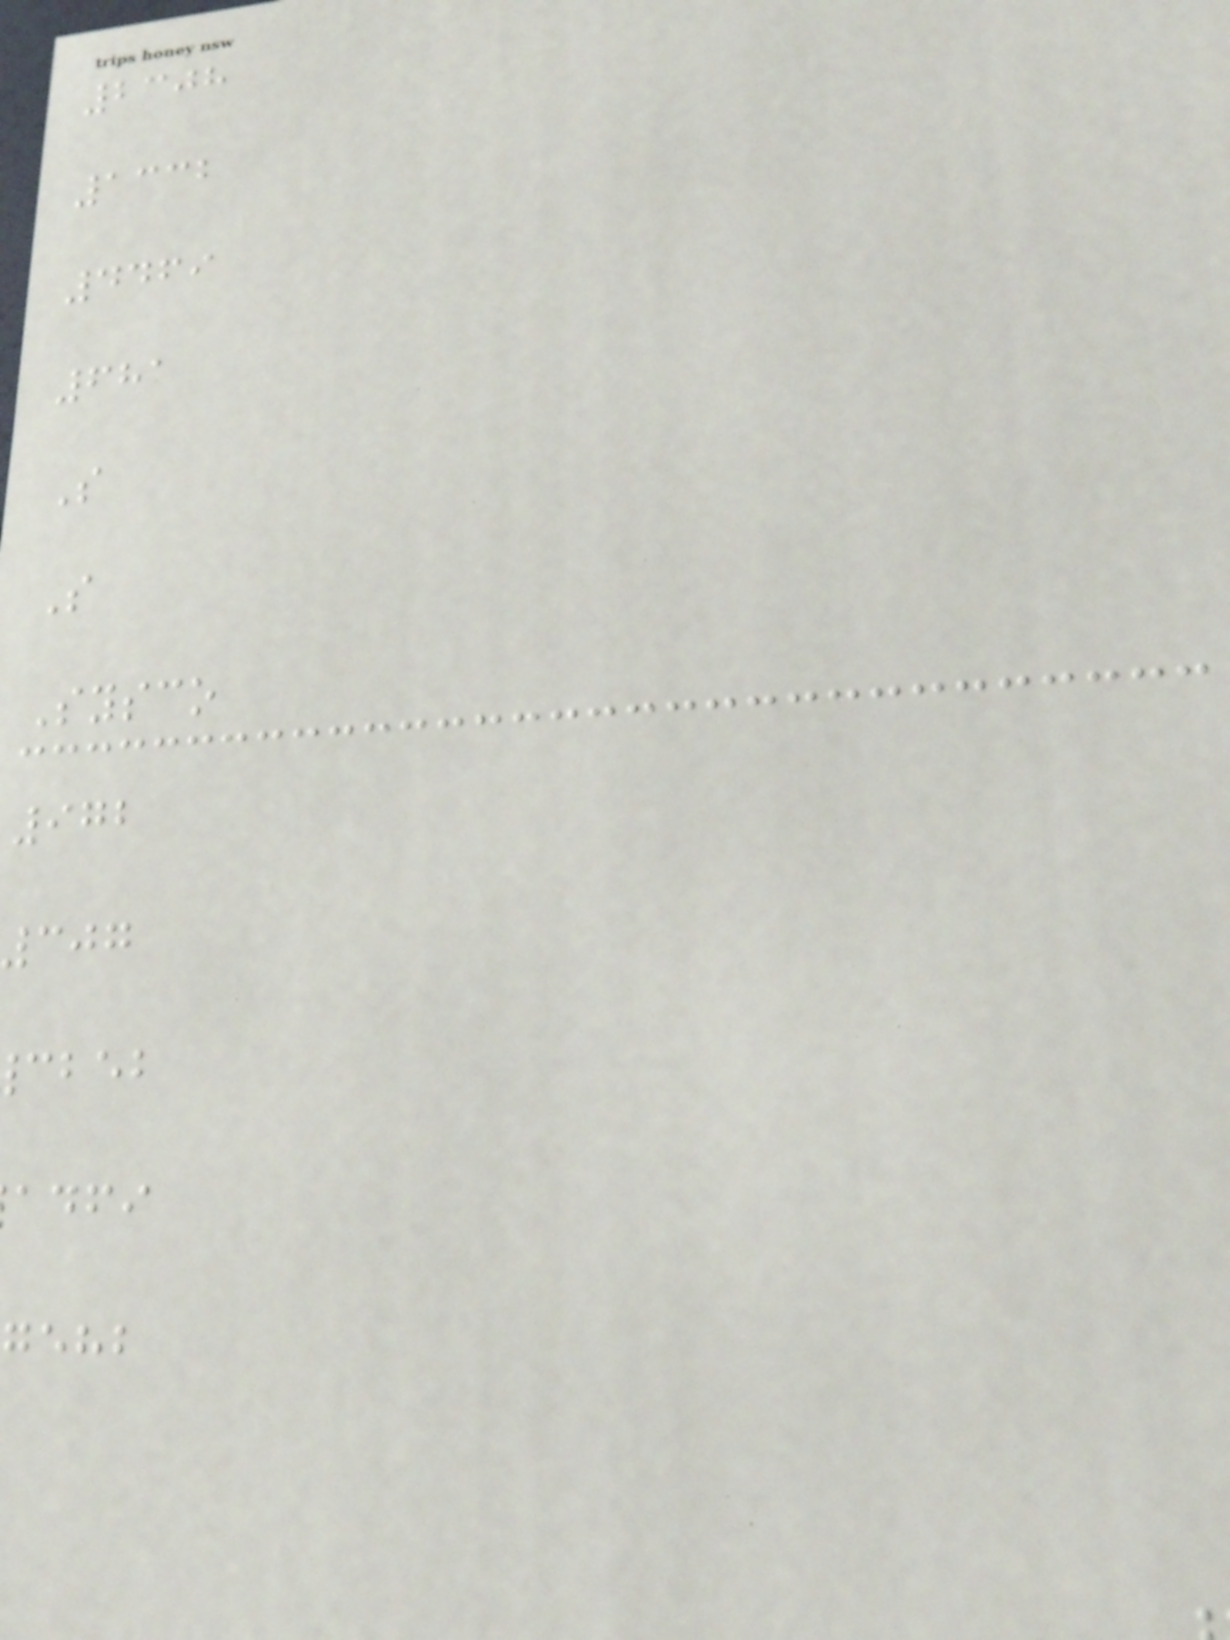2308
1332
4469
681
S
S
Sysco
972
307
cbeb
adfi
gehb
